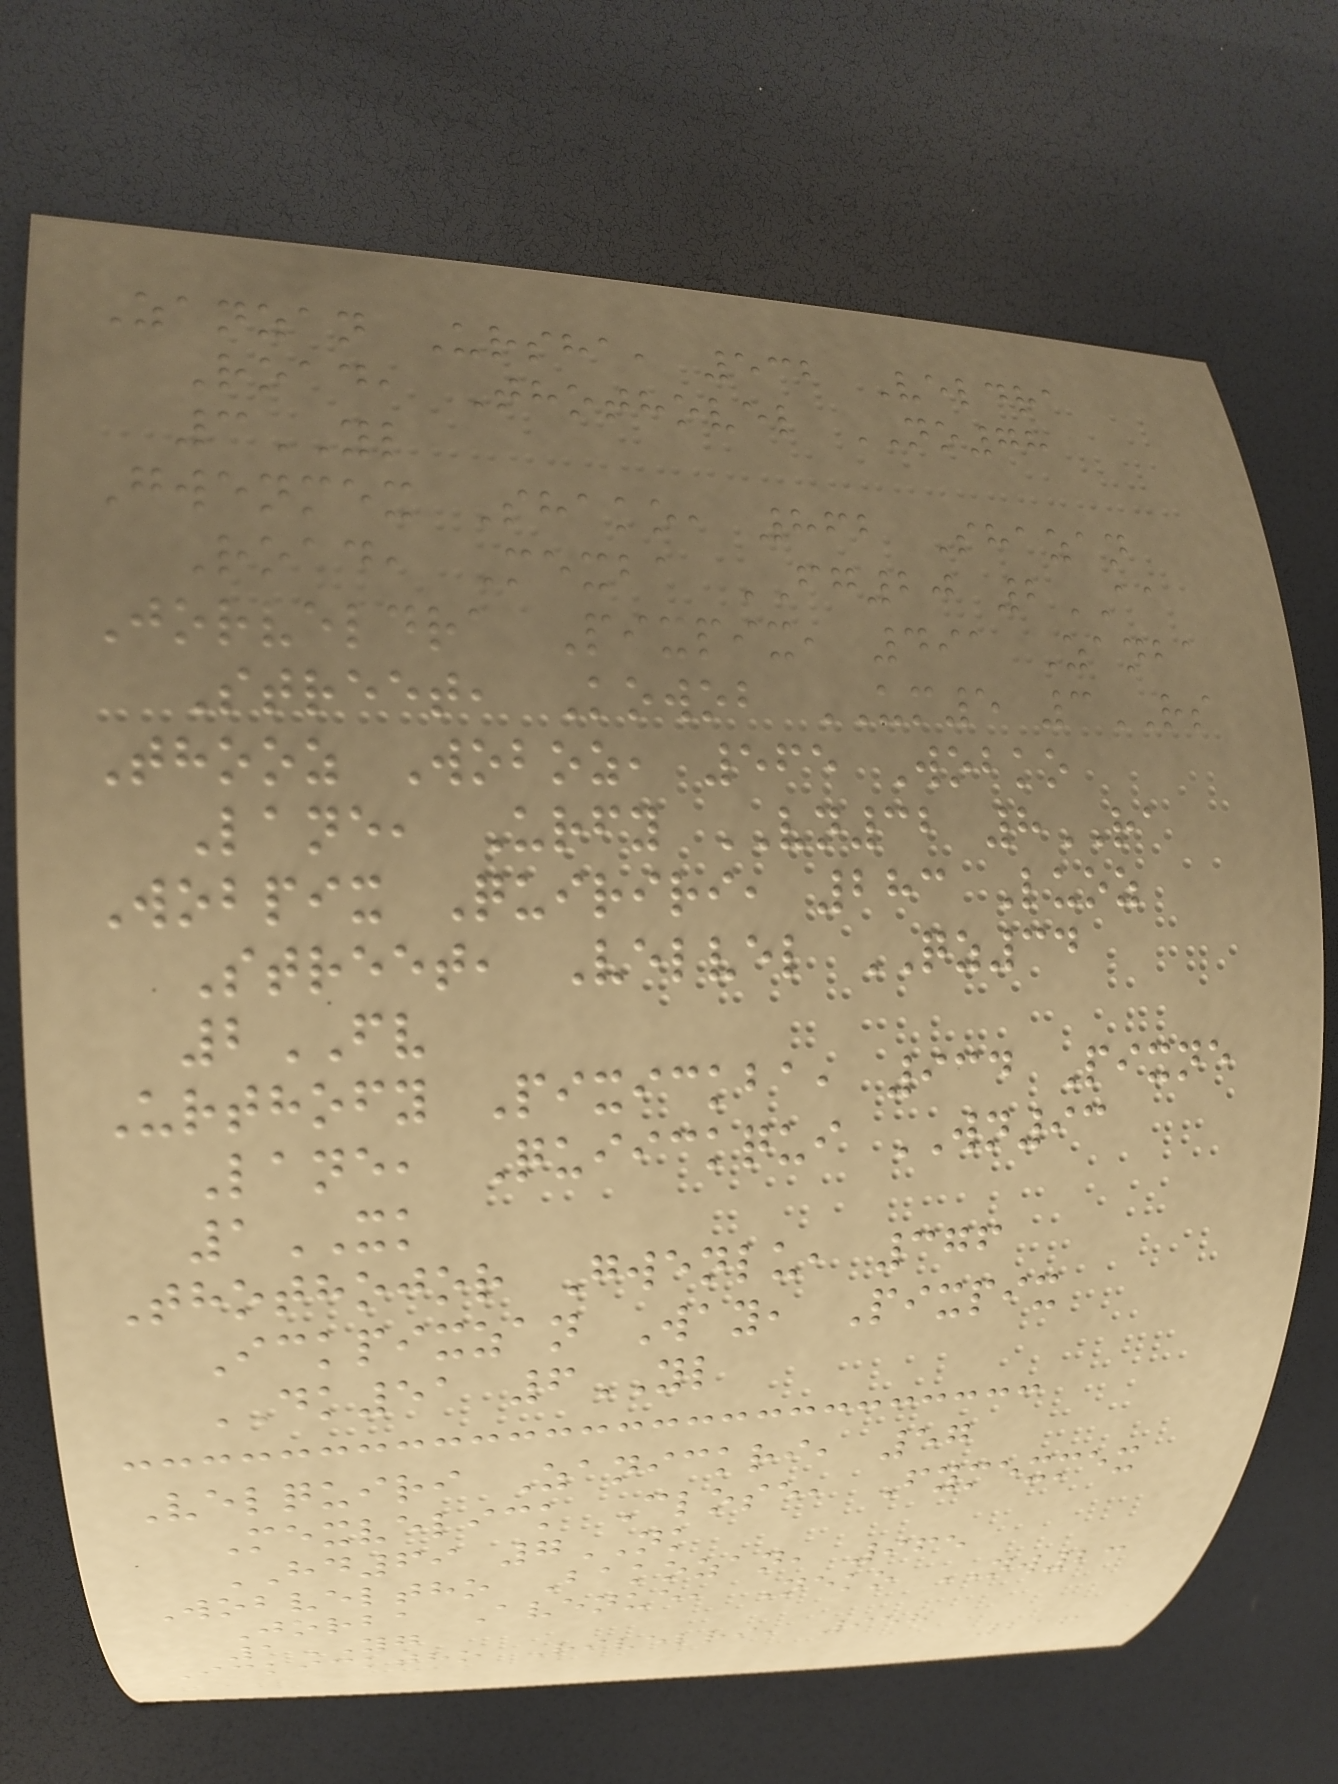Zanzan Ursha, 532 Veldra
Road, Thothovel NO78
3YL
Gwenmex Shako, 862 Shazan
Road, Mexba FG20 2AA
Jorveldra Pixpix, 491 Zanba
Street, Kowob UM5 3RS
Thooz Woboz, 565 Wobko
Lane, Urfy VN32 8RA
Wobpix Quiriri, 283 Luoz
Street, Velvel QZ34
2FV
Urthofy Pixickba, 934 Pixne
Lane, Quiickqui WN93
1XK
Thothojor Gwenlu, 376
Ickpixzan Way, Pixpix
DK51 6YL
Velquiri Zanickri, 57
Mexvelick Close, Fymexmex
HD69 7NK
Wobveltho Bakozan, 965
Jorba Avenue, Neko NW23
1YG
Ickicktho Rivelri, 958
216
